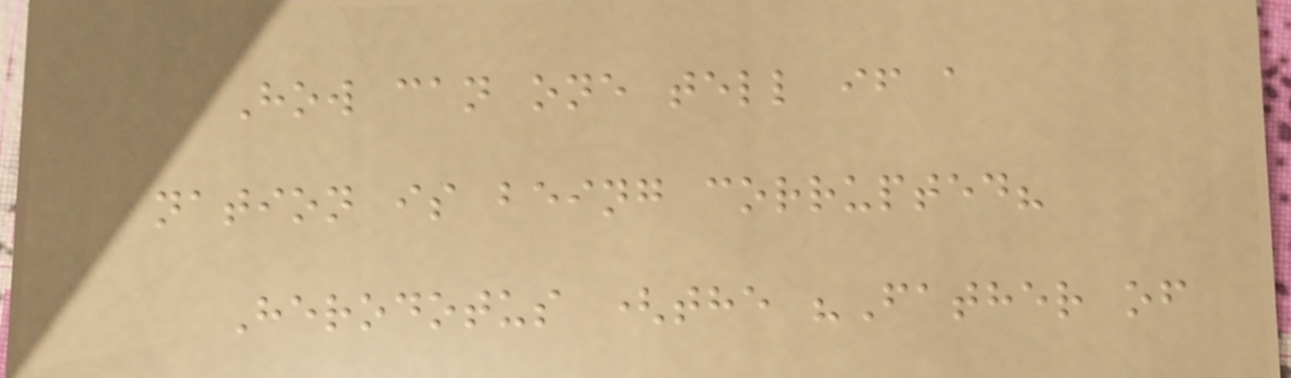How can one tell if a
nation is being corrupted?
Herodotus (the "Father of
